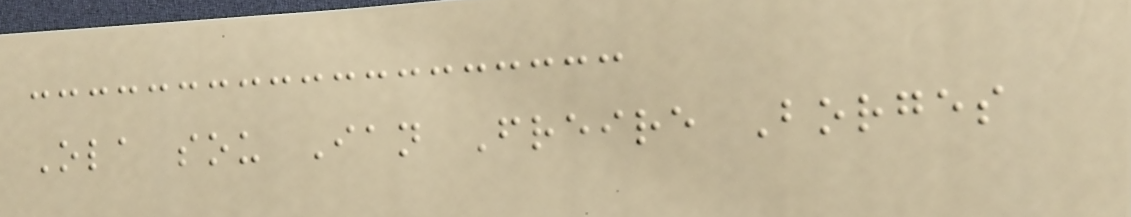Ola sou Ian Freire Borges
